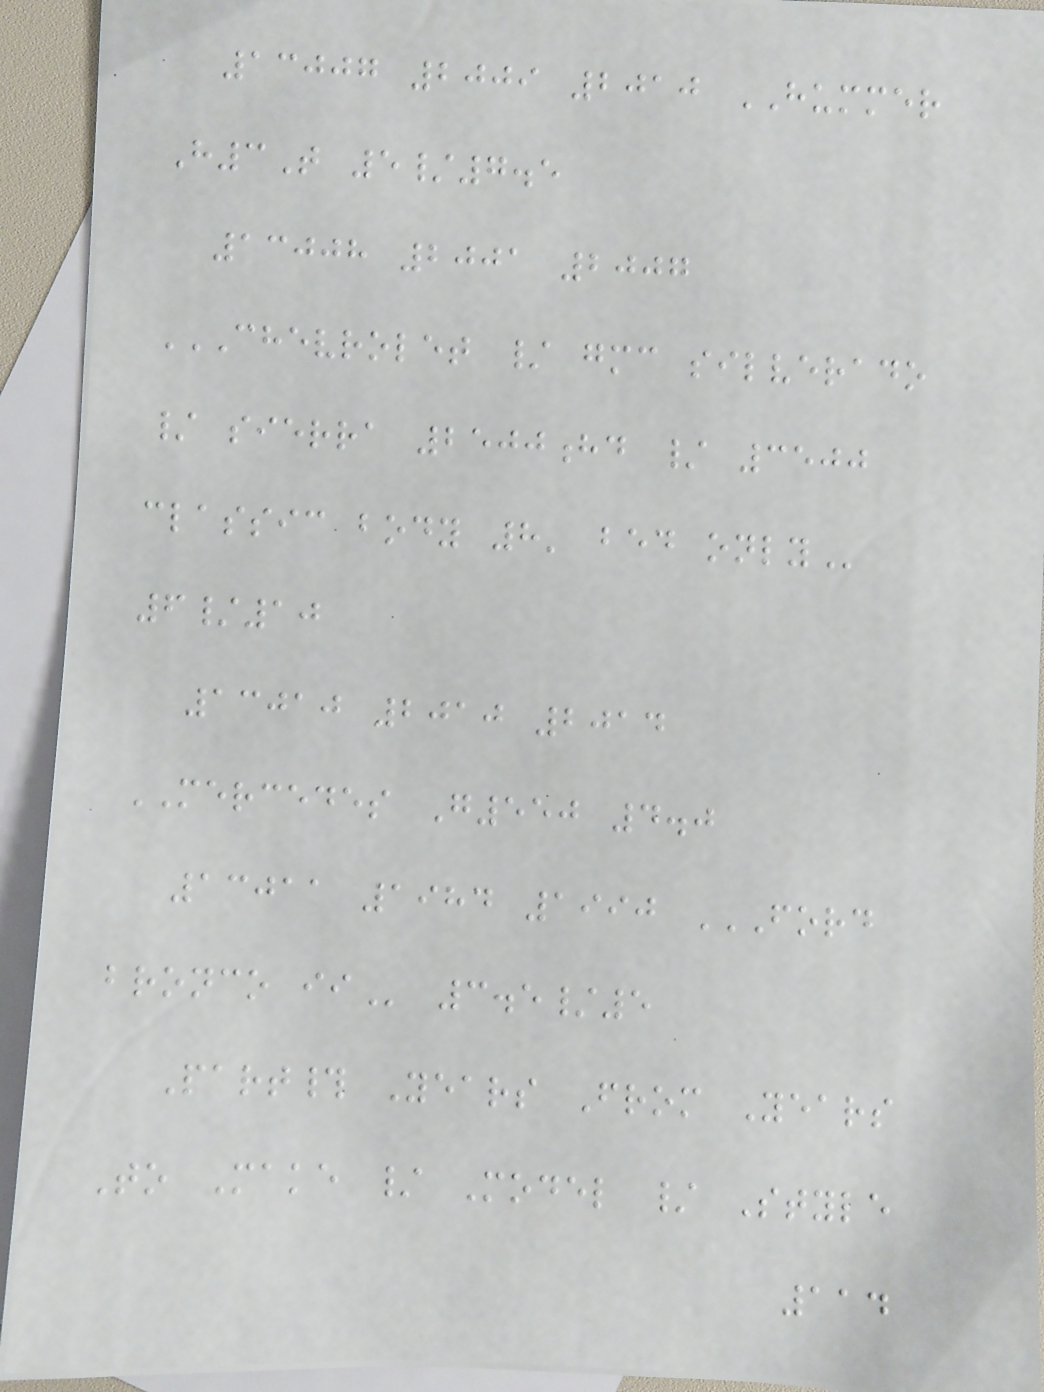13007 2009 2010 HUMMER
H3T 5/7.5
13008 2001 2007
CHEVROLET / GMC SILVERADO
/ SIERRA 2500HD / 3500
CLASSIC BODY 8' BED ONLY
6/10
13010 2010 2014
MERCEDES G550 4.0
13011 1984 1990 FORD
BRONCO II 3.5/5
Part# Years From Years
To Make / Model / Style
114
